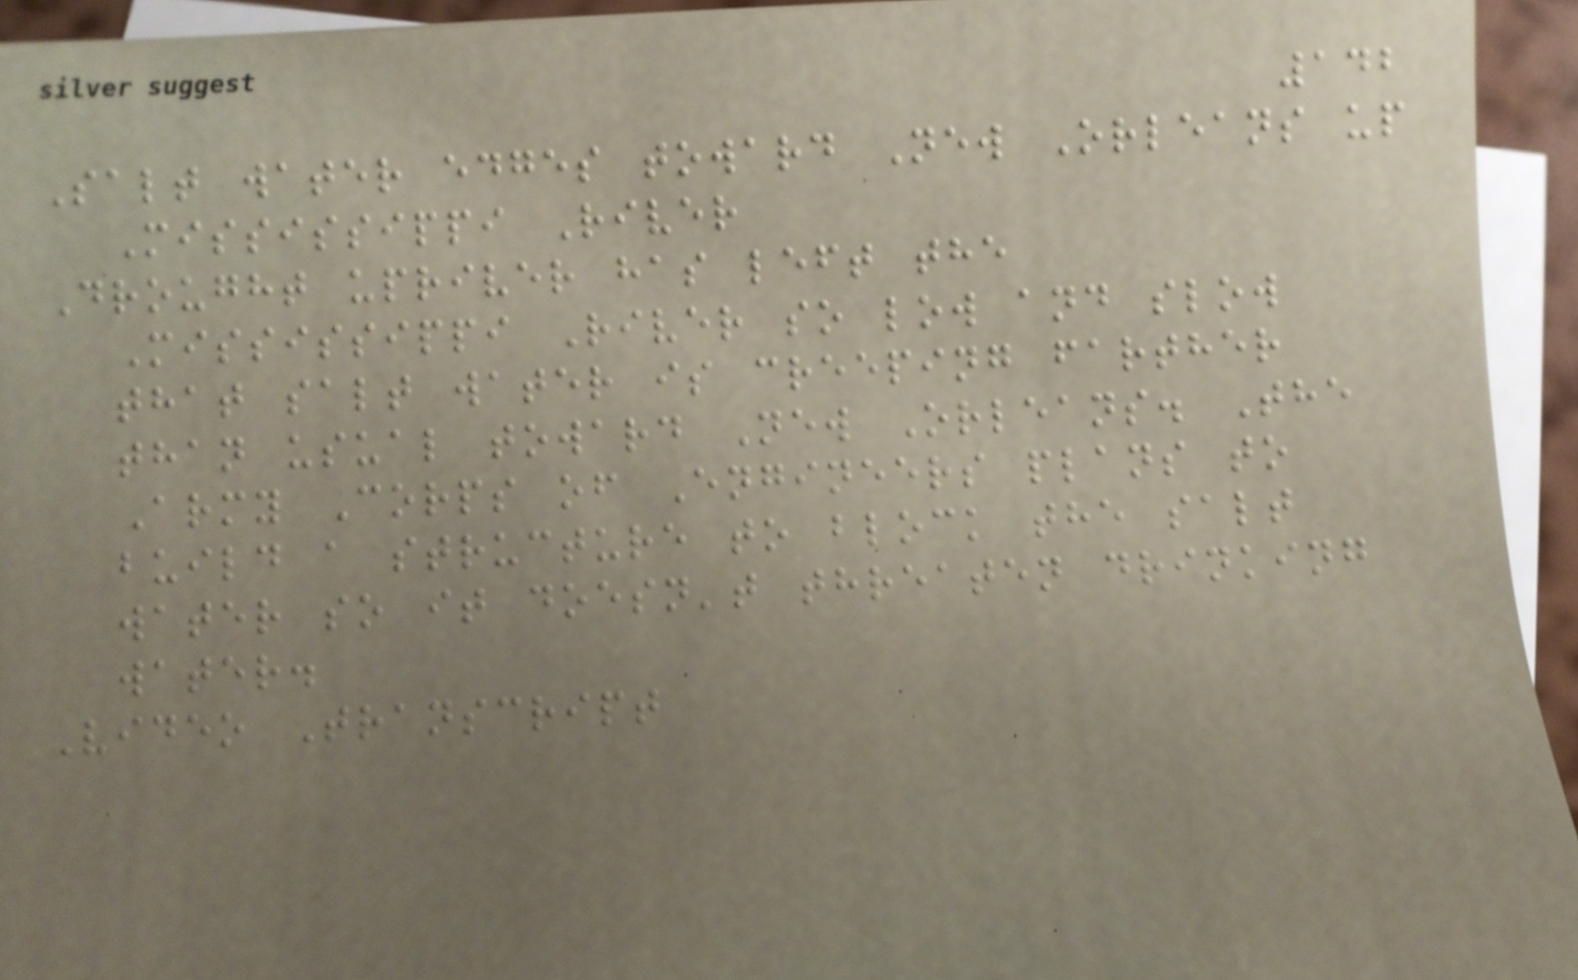142
Salt water edges toward New Orleans up
Mississippi River
Drought upriver has left the
Mississippi River so low and slow
that salt water is creeping farther
than usual toward New Orleans. The
Army Corps of Engineers plans to
build a structure to block the salt
water so it doesn't threaten drinking
water.
Video Transcript
